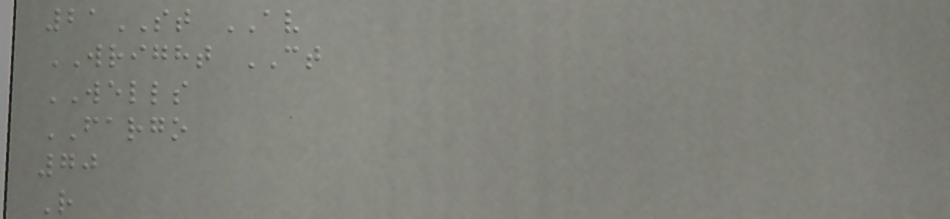21ST AV
WRIGHT CT
WELLS
FARGO
70
R
